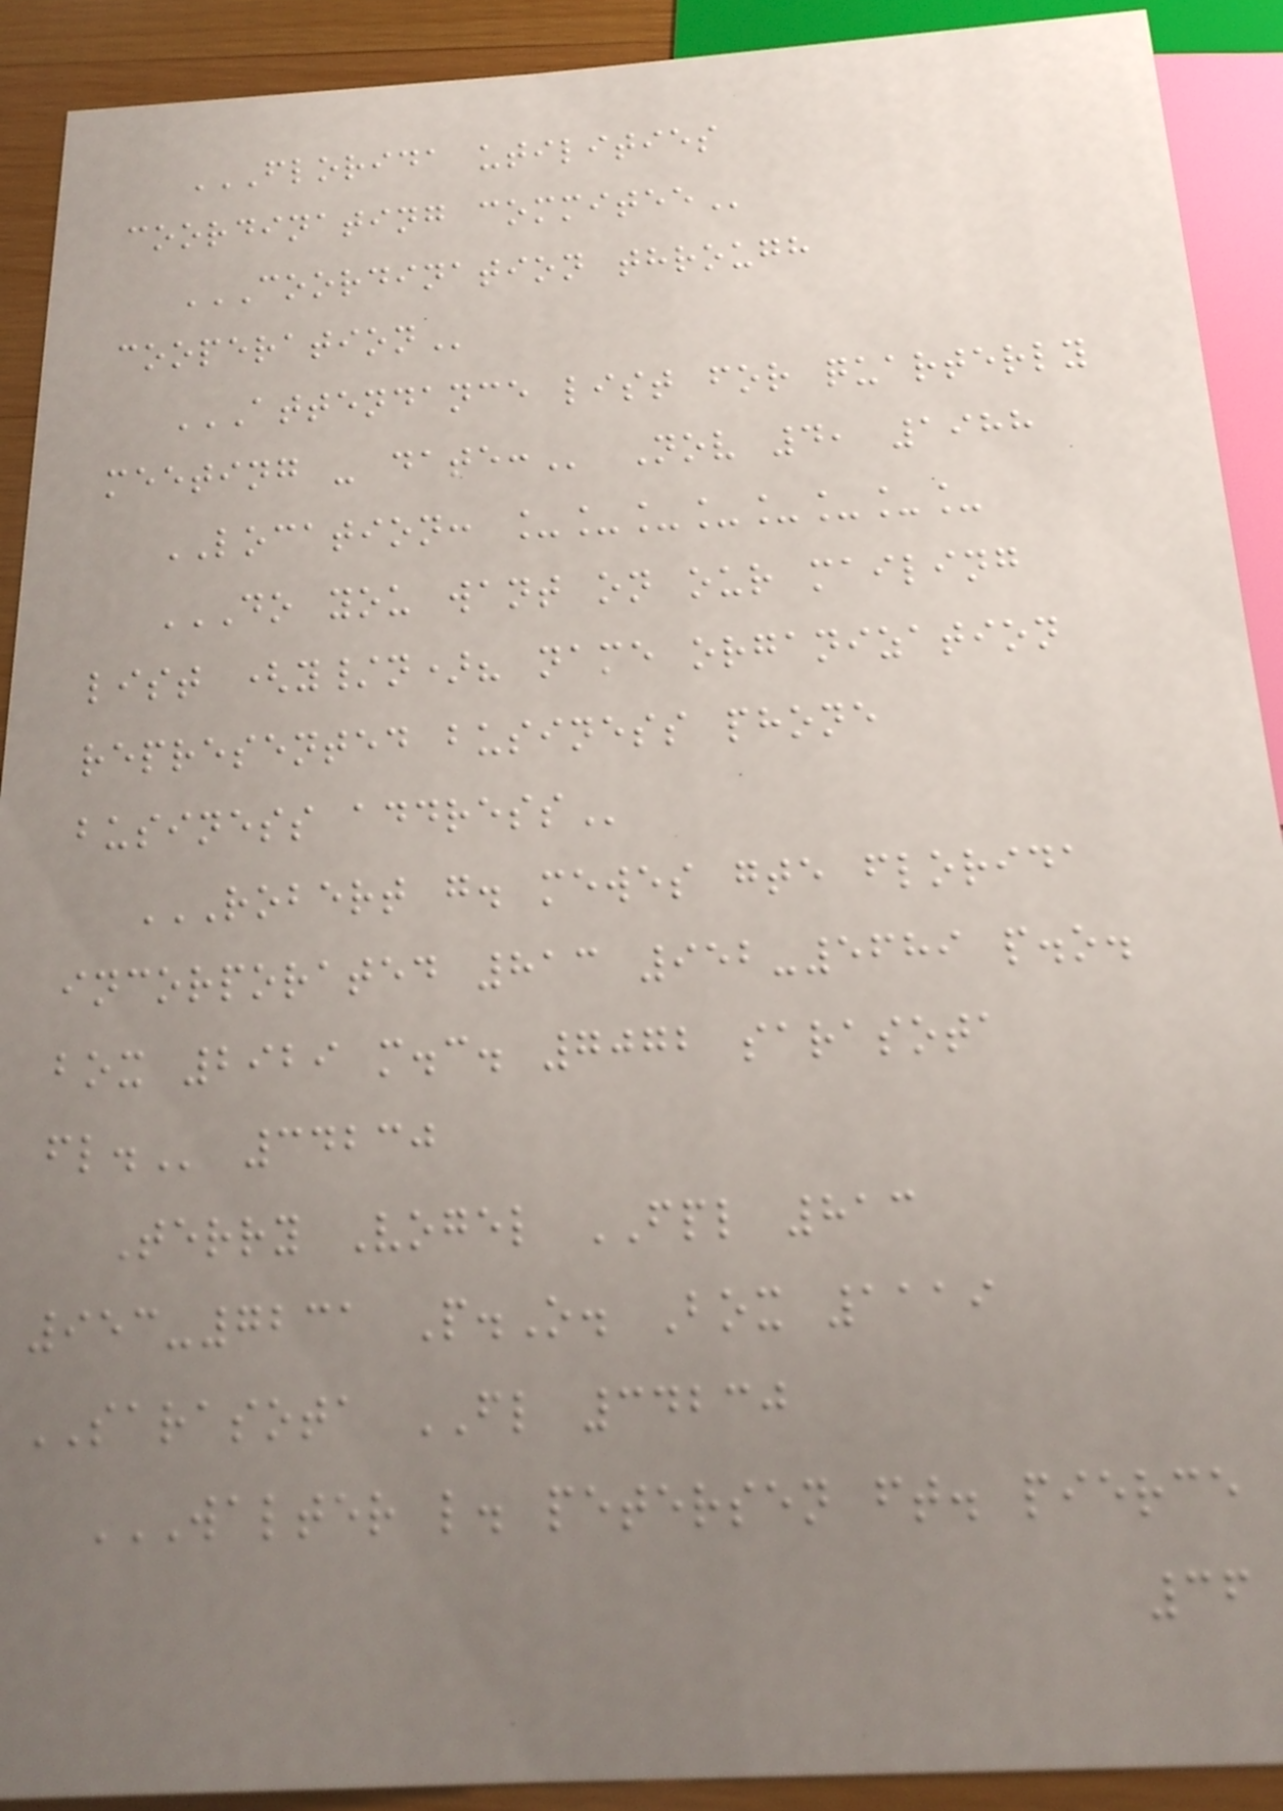FLORIDA UTILITIES
COORDINATING COMMITEE
COORDINATION THROUGH
COOPERATION
ATTENDANCE LIST FOR QUARTERLY
MEETING - DATE: Nov 4, 1988
LOCATION: ________
DO YOU WANT ON OUR MAILING
LIST (Y/N)? NAME ORGANIZATION
REPRESENTED BUSINESS PHONE
BUSINESS ADDRESS
ROBERT G. MEWES GTE FLORIDA
INCORPORATED 813 952-5689 P.O.
BOX 2929 M.C. 7072 SARASOTA
FL. 34230
Terry Vogel FPL 813
953-7231 P.O. Box 1119
SARASOTA FL 34230
WALTER L. PETERSEN FT. PIERCE
36
